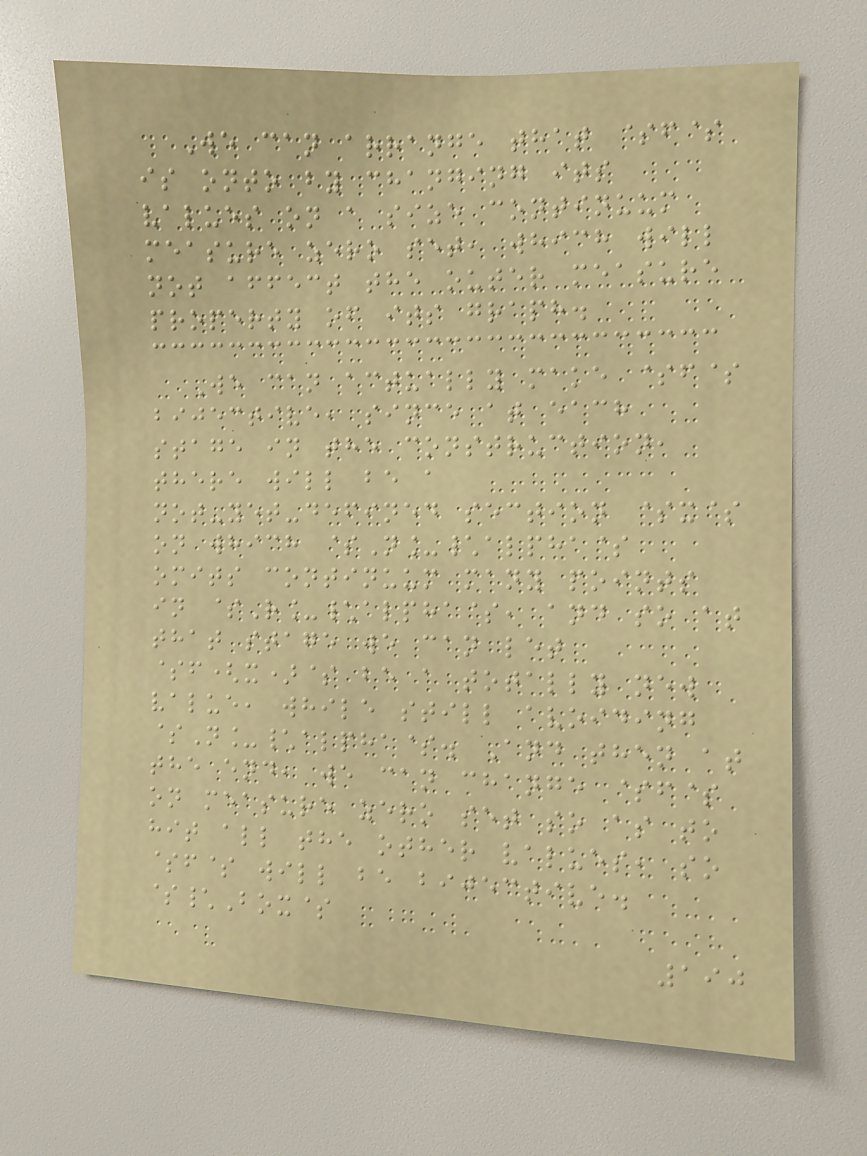We can arrange that $f$
is onto by changing its
values on a size continuum
measure zero set, which will
not affect the outer measure
property of its graph.
We can actually make $f$
bijective, since at each
stage in the construction,
there will be a
not-yet-defined section $x$
on which $N_\alpha$
omits continuum many points
in $R_\alpha$, and so at
that stage we can let
$f(x)$ be a totally new
value, while still avoiding
$N_\alpha$. And then at
the end, we can change $f$
on measure zero set so as to
hit all the other values, so
$f$ will be bijective.
$\Box$
190
